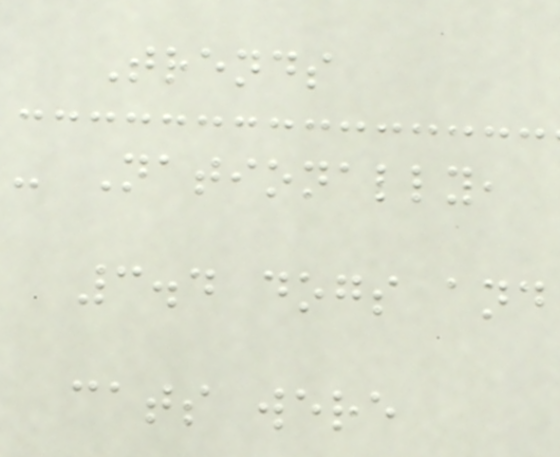Trends
- Nationally,
3.4 dogs and
cats were
